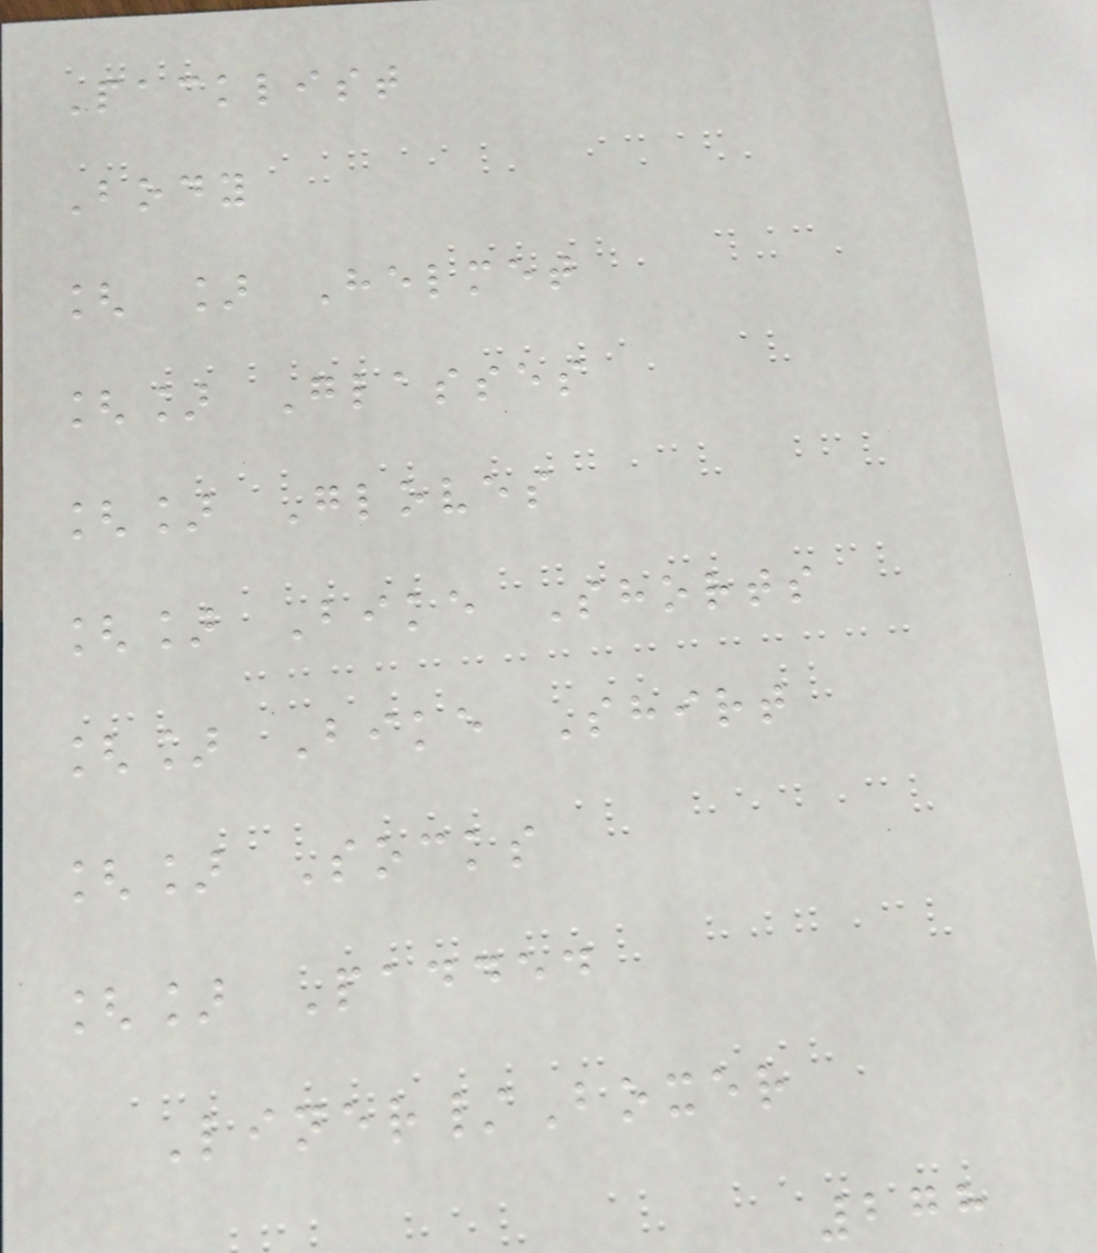Packlist
Body
[ ] Helmet
[] Glasses
[] Gloves
[] Bike Shorts
[] Bike Shirt
[] Socks
[] Padded
Liner/Boxer
278
